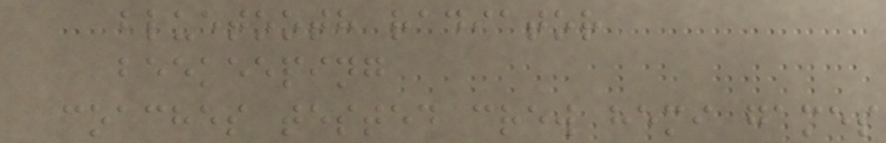bluetooth radiator
beekeeping
coaches tested crew hemi games
